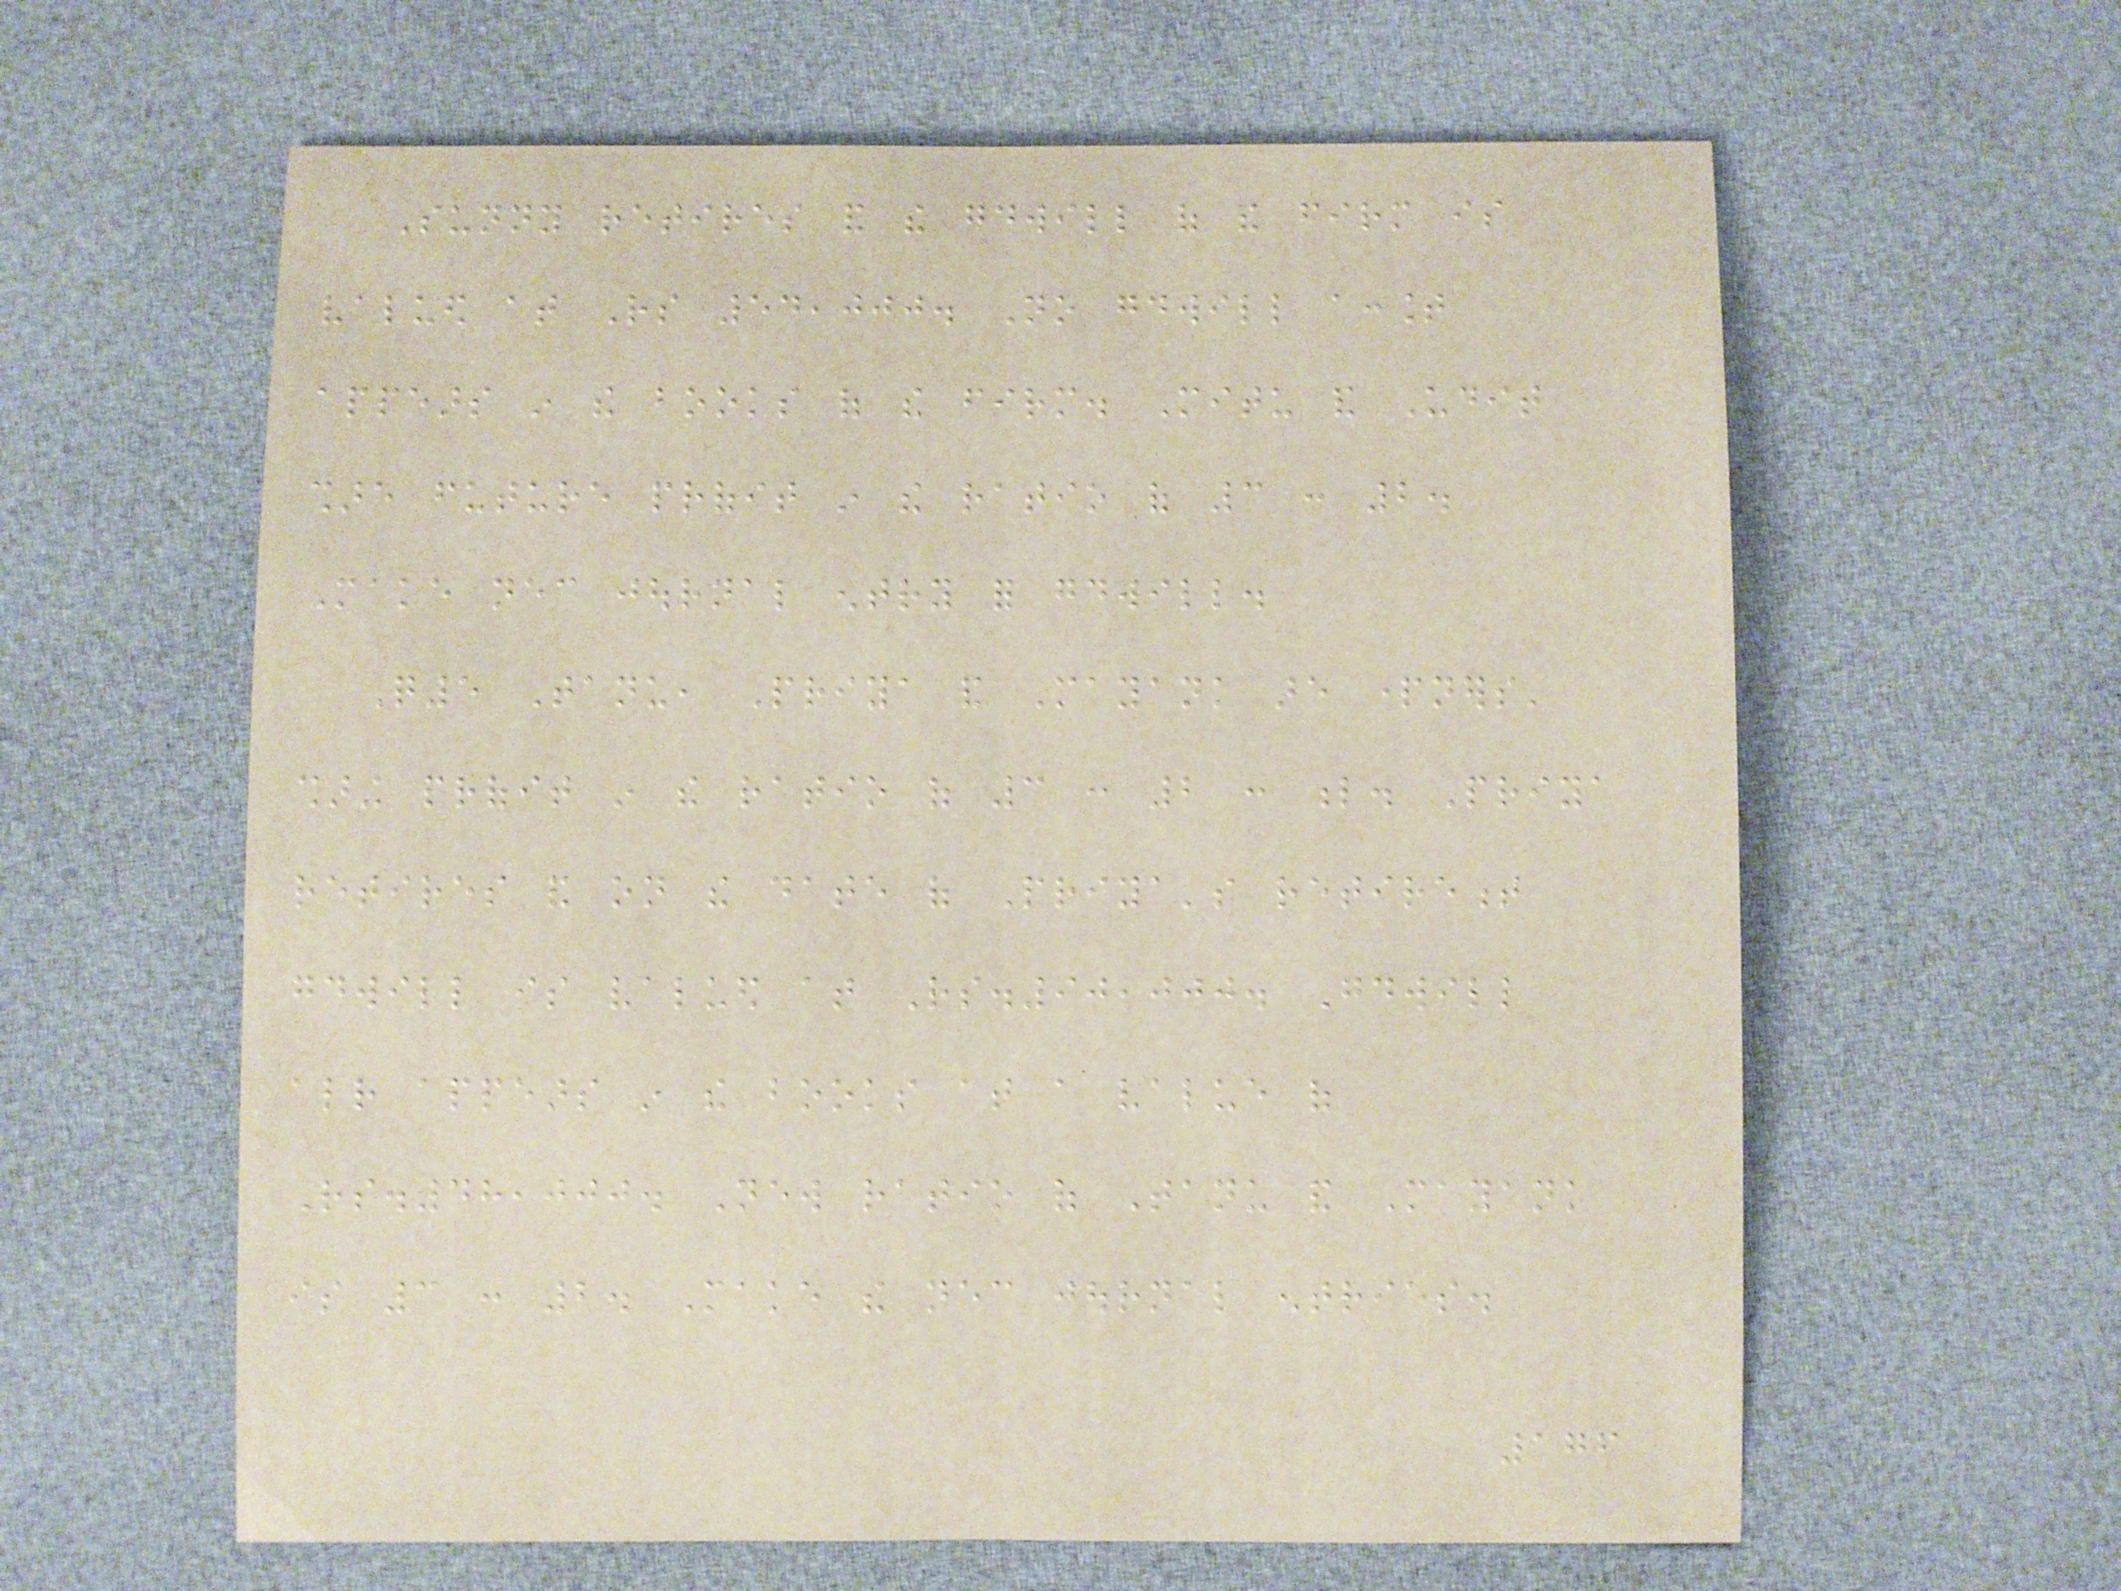Sunny retires and the goodwill of the firm is
valued at Rs 54,000. No goodwill account
appears in the books of the firm. Mitu and Udit
share future profit in the ratio of 3 : 2.
Make necessary journal entry for goodwill.
Q5 Tanu, Priya and Mayank are partners'
sharing profit in the ratio of 3 : 2 : l. Priya
retires and on the date of Priya's retirement
goodwill is valued at Rs.90,000. Goodwill
already appears in the books at a value of
Rs.48,000. New ratio of Tanu and Mayank
is 3 : 2. Make the necessary journal entries.
176
